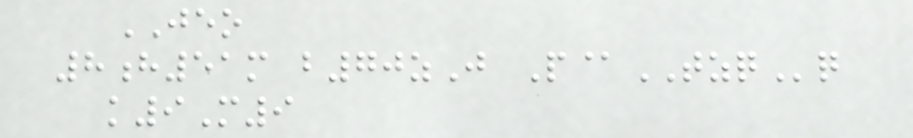JEO
8h51m b70zJ P@TZQq
k9M9
